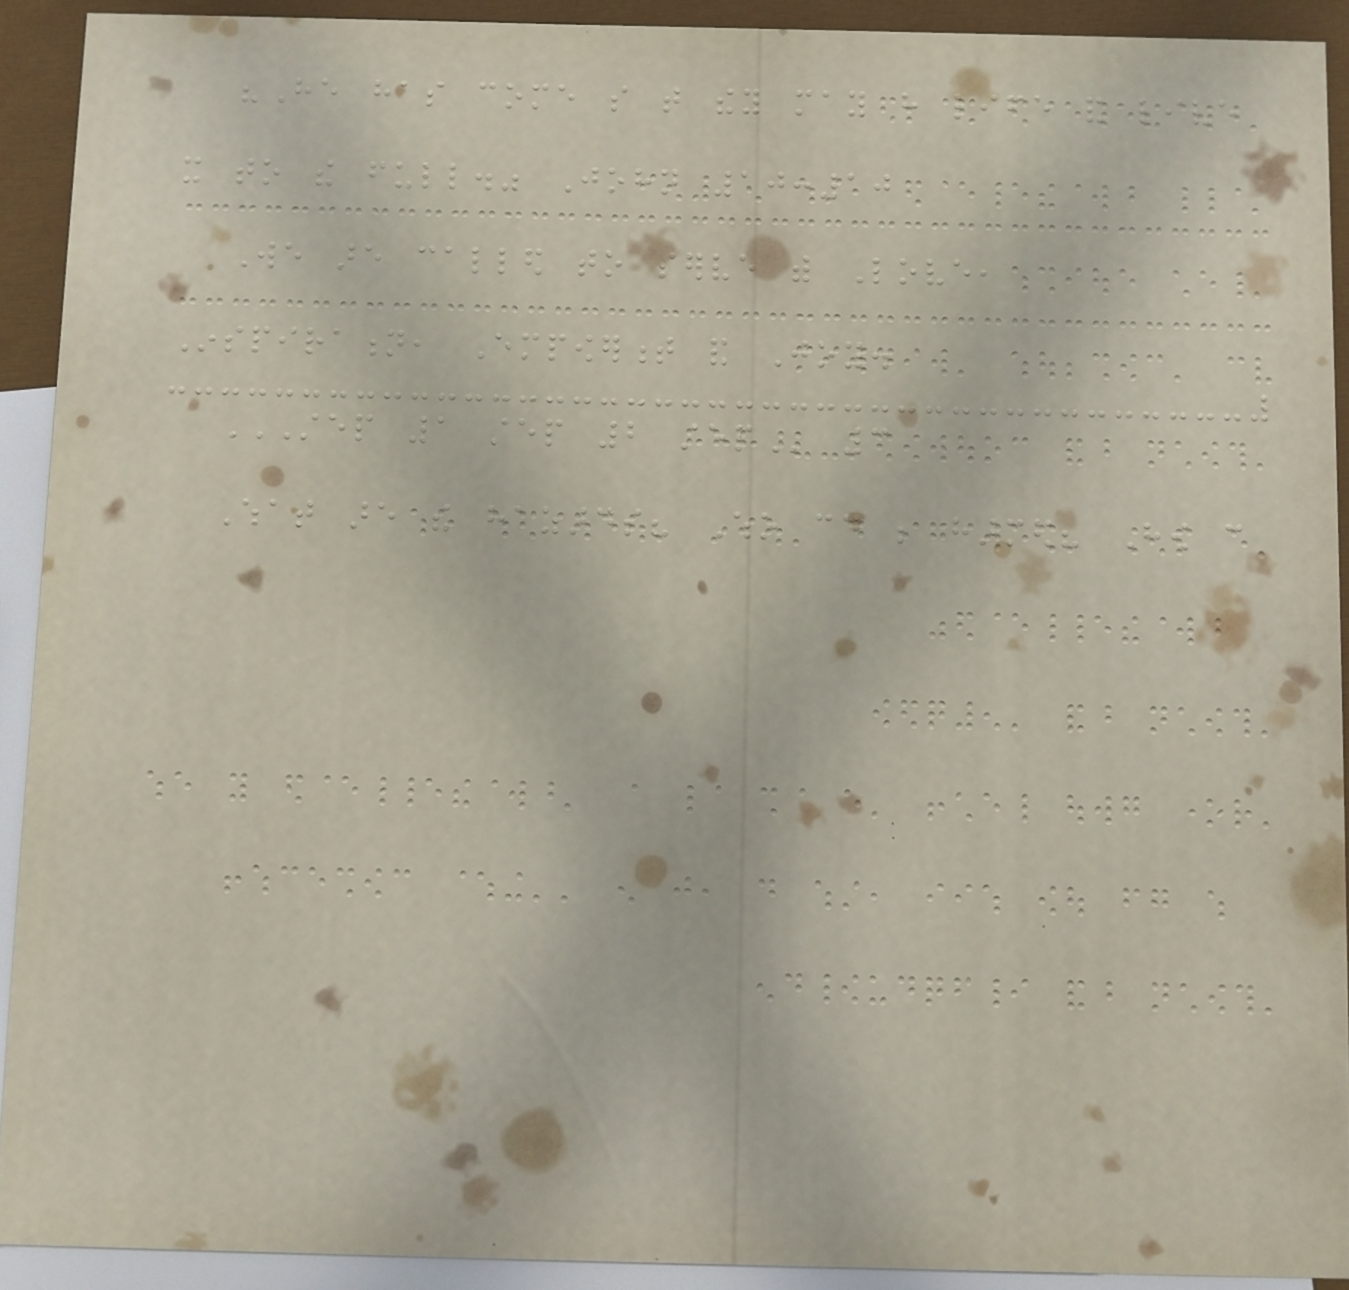"He has come so that they may have life and live
it to the full." John 10:10
We are called to serve with Love,
Inspiration, Empowerment and Joy.
STEP 1 STEP 2 STEP 3
What are the hazards? Who could be harmed? How can
